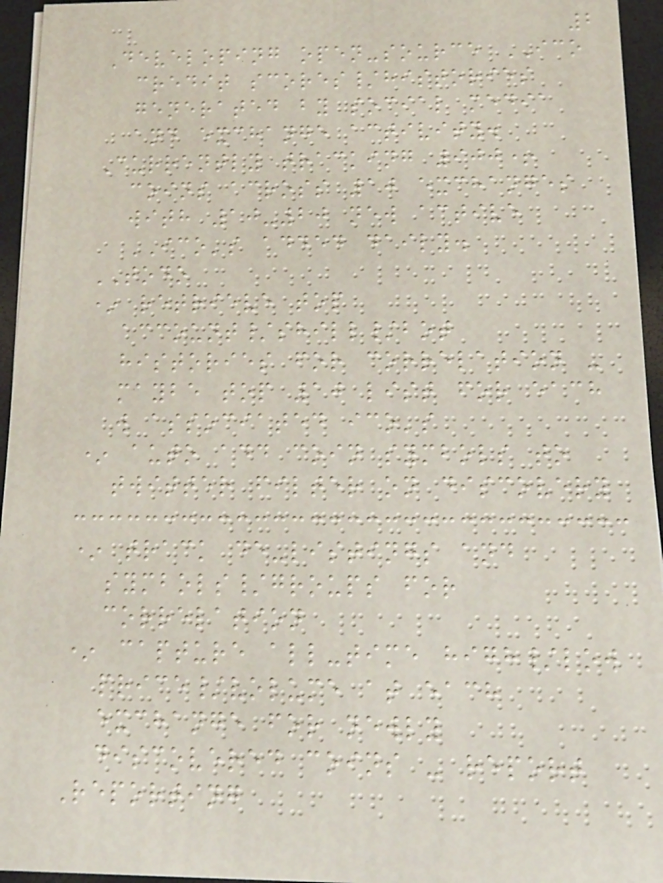2
Developing open-source ICO
credit scores/histories
generated by social media
and exchange activity.
Currently tracking 900+
coins across 10 exchanges
with 10-20 new active
ICO's added daily.
TODO
* retrieve top
account/shill/bot
histories for correlation -
maybe top 10 list for each
w associated ico's
* auto add coin symbols to
twitter filter on discovery
* track de-listings and
symbols/groups for
correlation
* capture all-time high/low
price/volume at each
exchange for newly
discovered coins - report
Reporting
